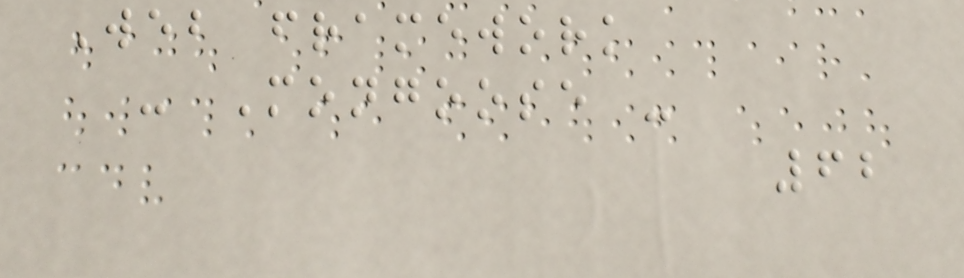Web framework
- Mongoose -
62
